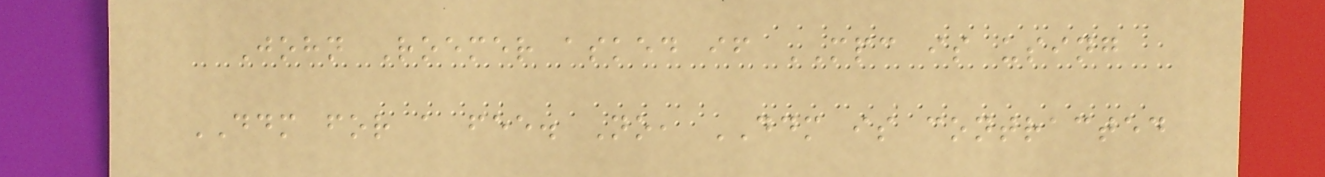John Roemer asked if MPC is using
DDM for a fee. No, DDM is contracted
